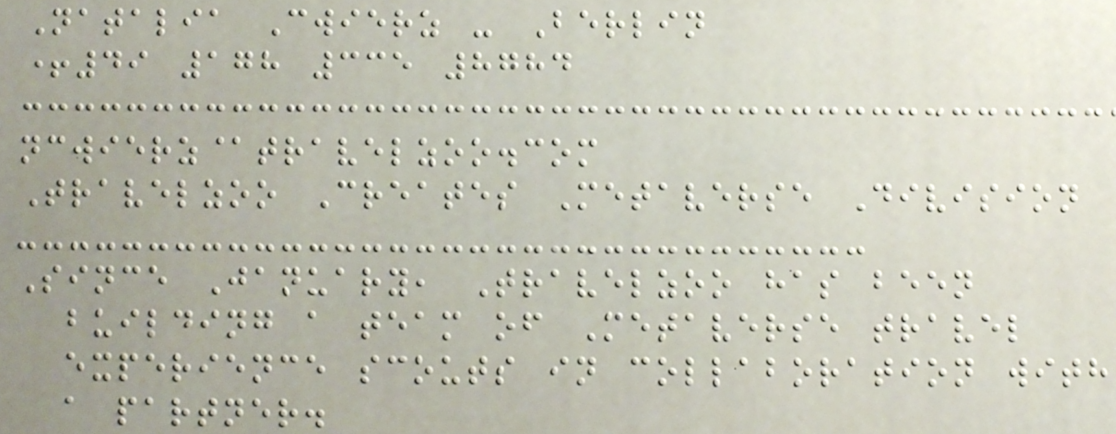Natalia Cwierz - Berlin
+49 178 335 8784
ncwierz@travelzoo.com
Travelzoo Creates Metaverse Division
Since January, Travelzoo has been
building a team of Metaverse travel
experience scouts in collaboration with
a partner.
